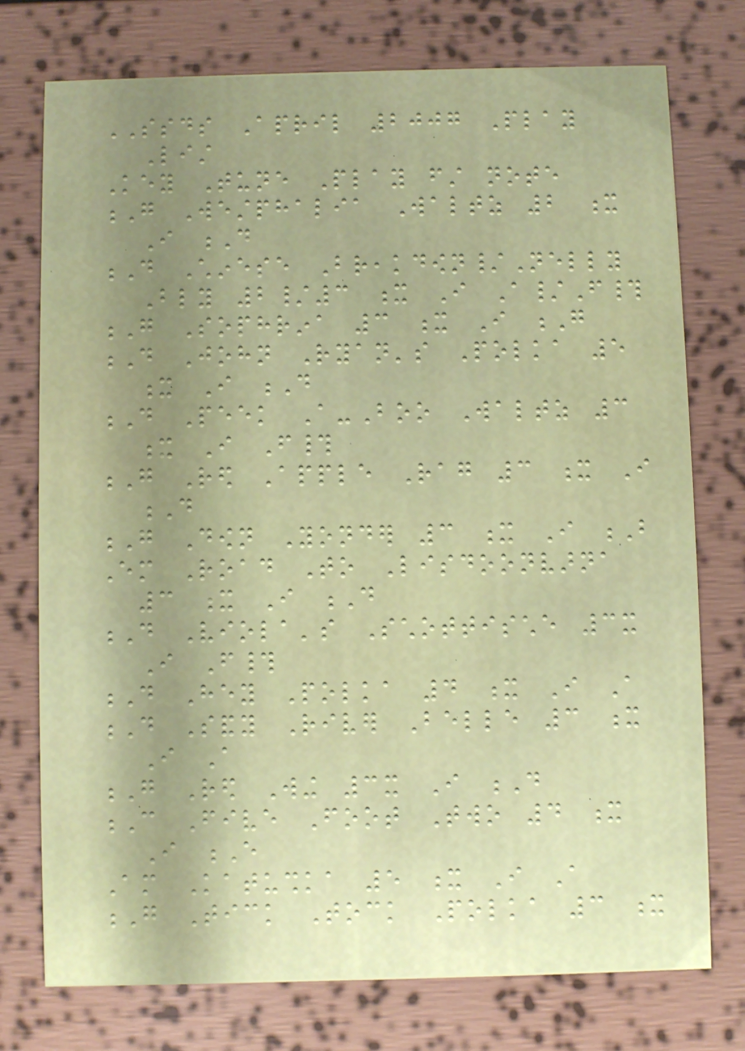SSDS April 2007 Play
List
Key Tune Play first note
G Westphalia Waltz 2 x
I D
D Chinese Breakdown/Nelly
Bly 2/3 x I A/F#
G Sophrina 3 x I G
D John Ryan's Polka 5
x I D
D Peek A-Boo Waltz 3
x I F#
G Red Apple Rag 3 x I
D
G Down Yonder 3 x I B
Em Road To Lisdoonvarna
3 x I D
D Viola's Schottische 3x
I F#
D Hey Polka 4 x I A
D Sandy River Belle 3 x
I A
G Red Wing 3x I D
C Five Foot Two 4 x
I E
Am Katushka 5 x I A
G Tick Tock Polka 3 x
